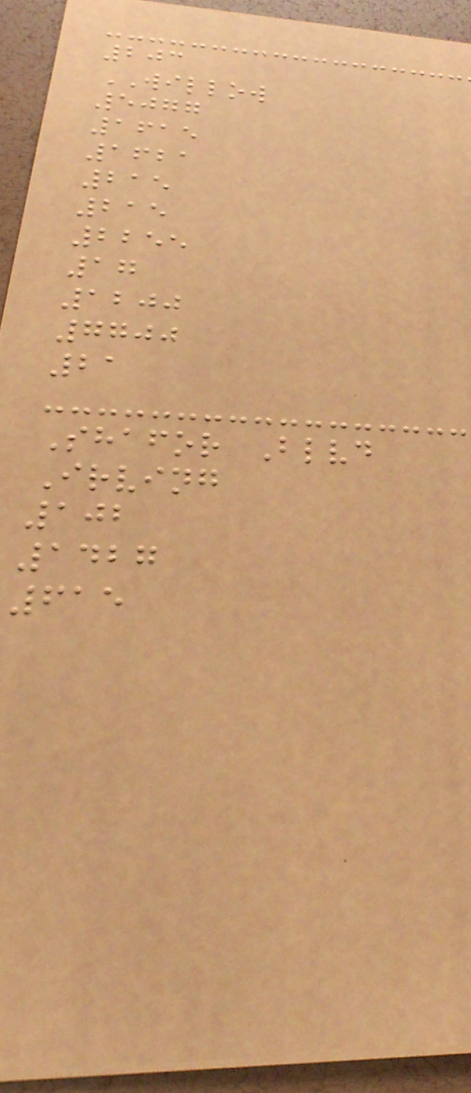203
WILLOW
5077
1615
1621
215
215
2255
17
1200
7700
21
Shafor Blvd
Irving
102
1427
615
